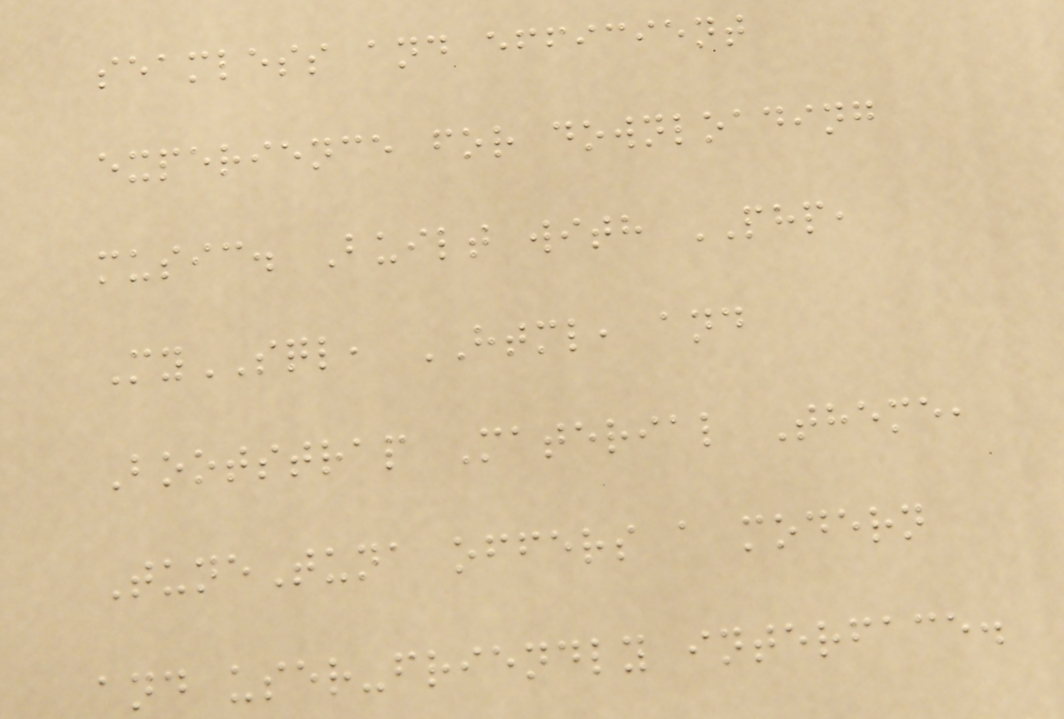seamless and efficient
experience for downloading
music. Built with PHP,
MySQL, HTML, and
Bootstrap Material Theme,
TuneTuna offers a modern
and user-friendly interface.
